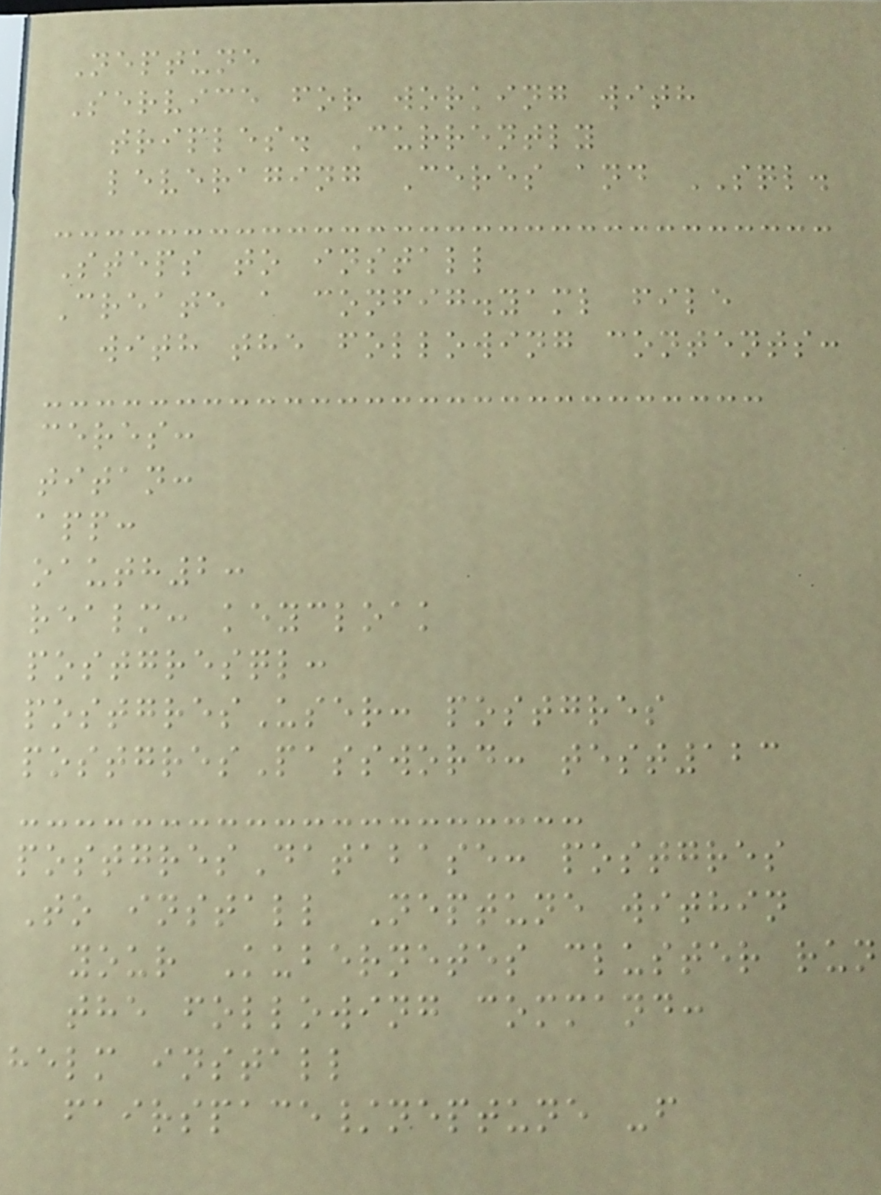Neptune
Service for working with
triples. Currently
leveraging Ceres and SQL.
Steps to install
Create a config.yaml file
with the following contents:
ceres:
titan:
app:
oauth2:
realm: keycloak
postgresql:
postgresUser: postgres
postgresPassword: test123
postgresDatabase: postgres
To install Neptune within
your Kubernetes cluster run
the following command:
helm install
fairspace/neptune -f
